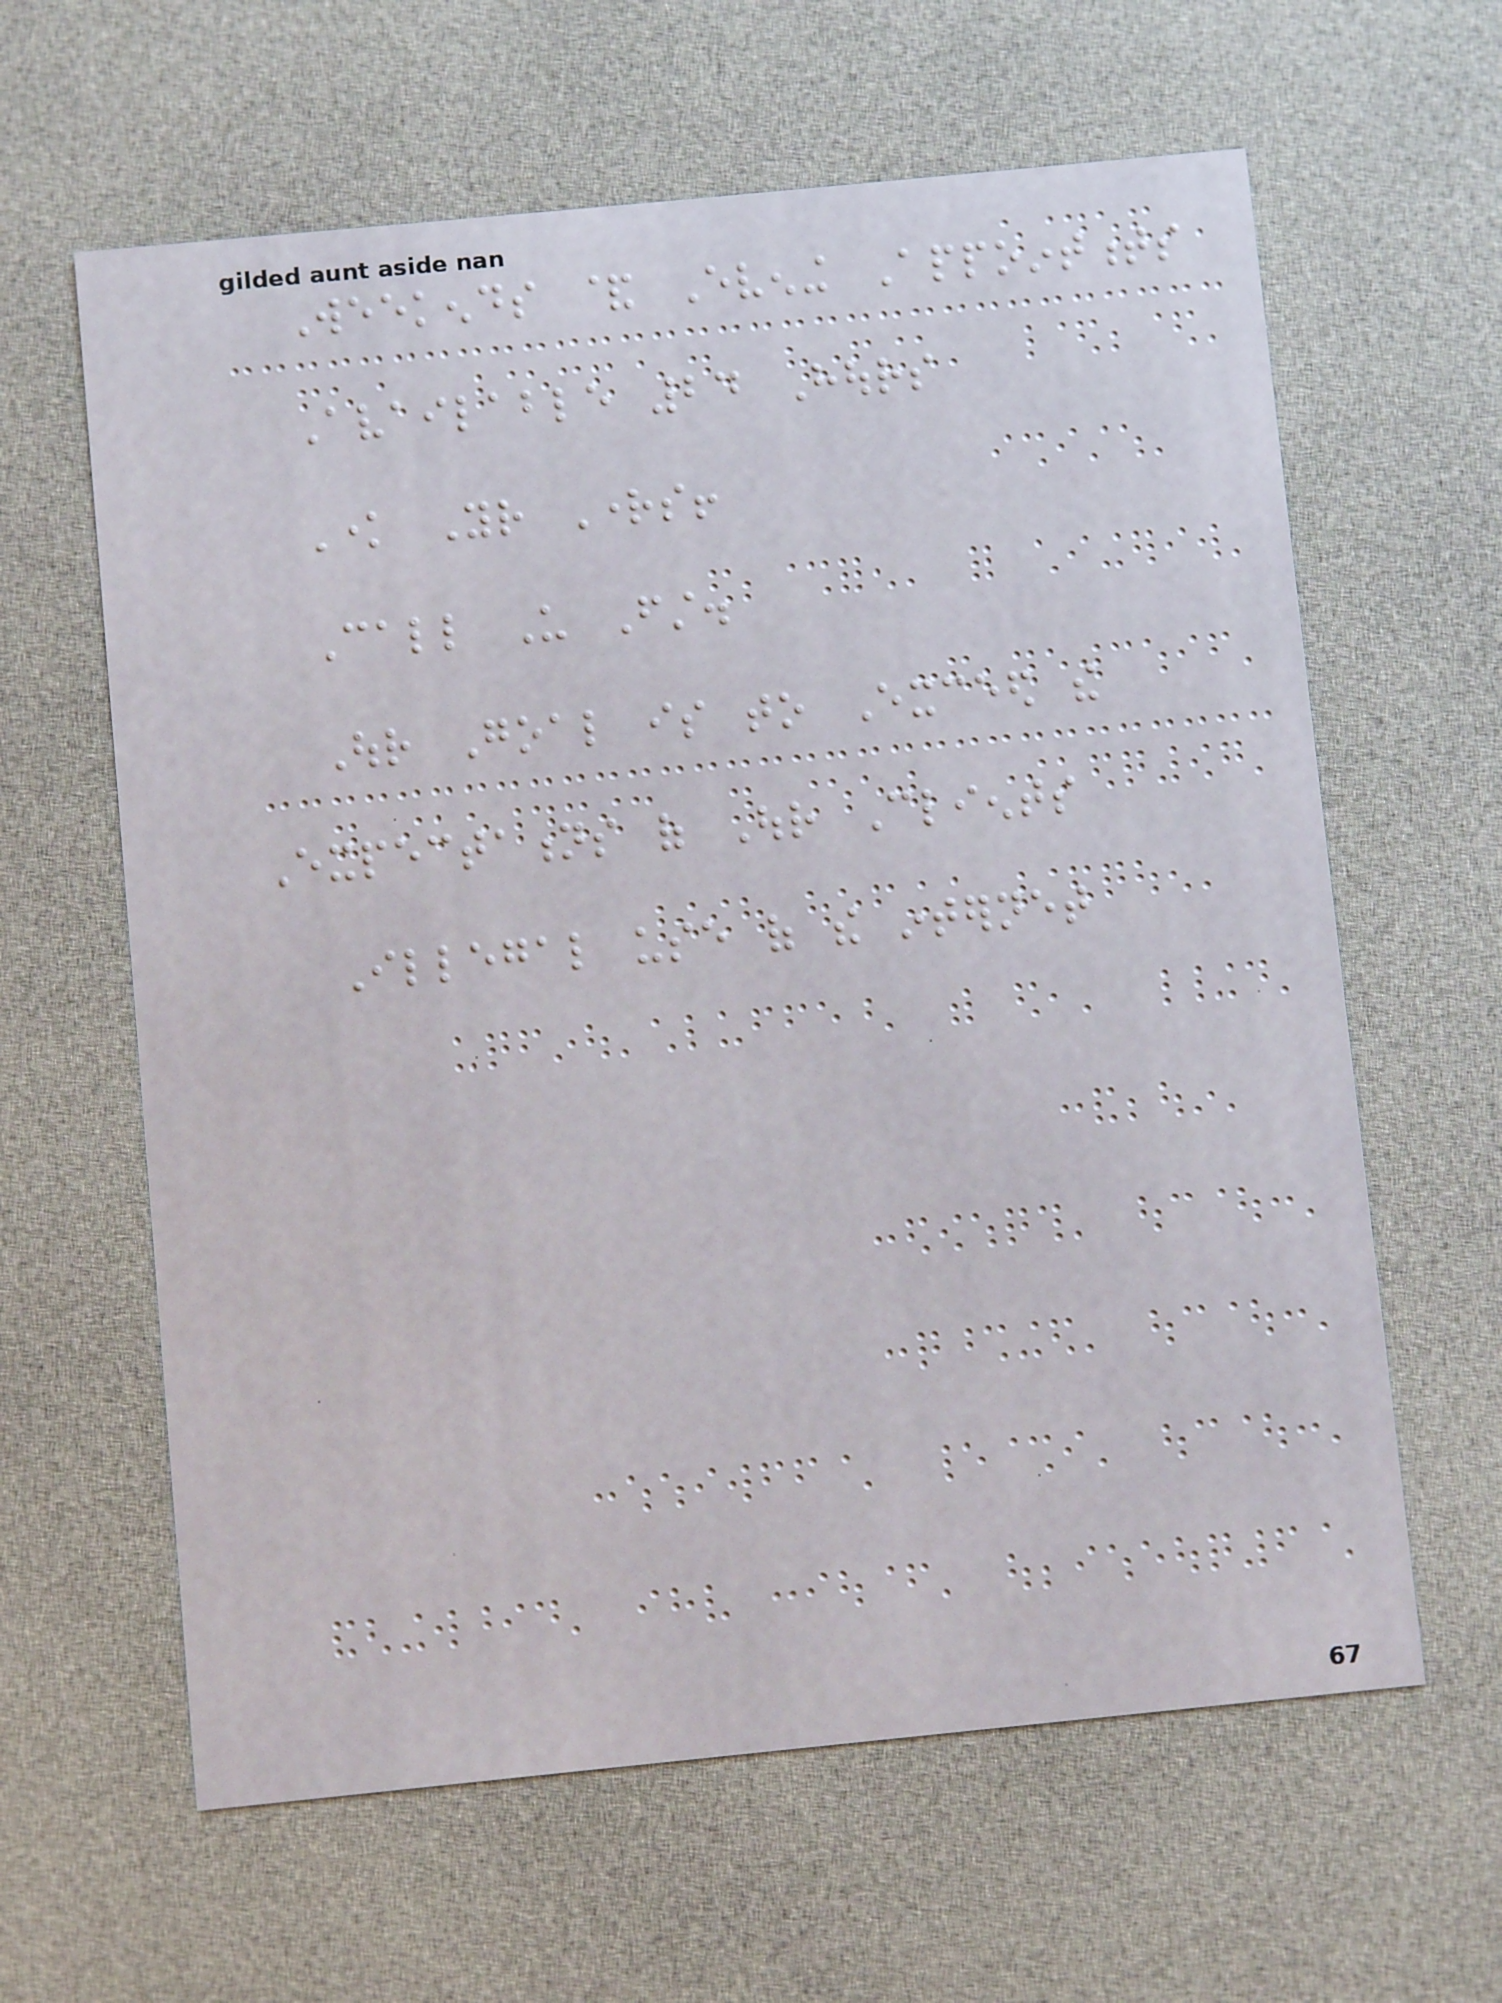Weekends & Evening Appointments
Available 24 Hours
Know Your Rights!
Call Us First.
Our Goal is to Exceed the
Expectations of Our Clients
Illegal use of the internet
